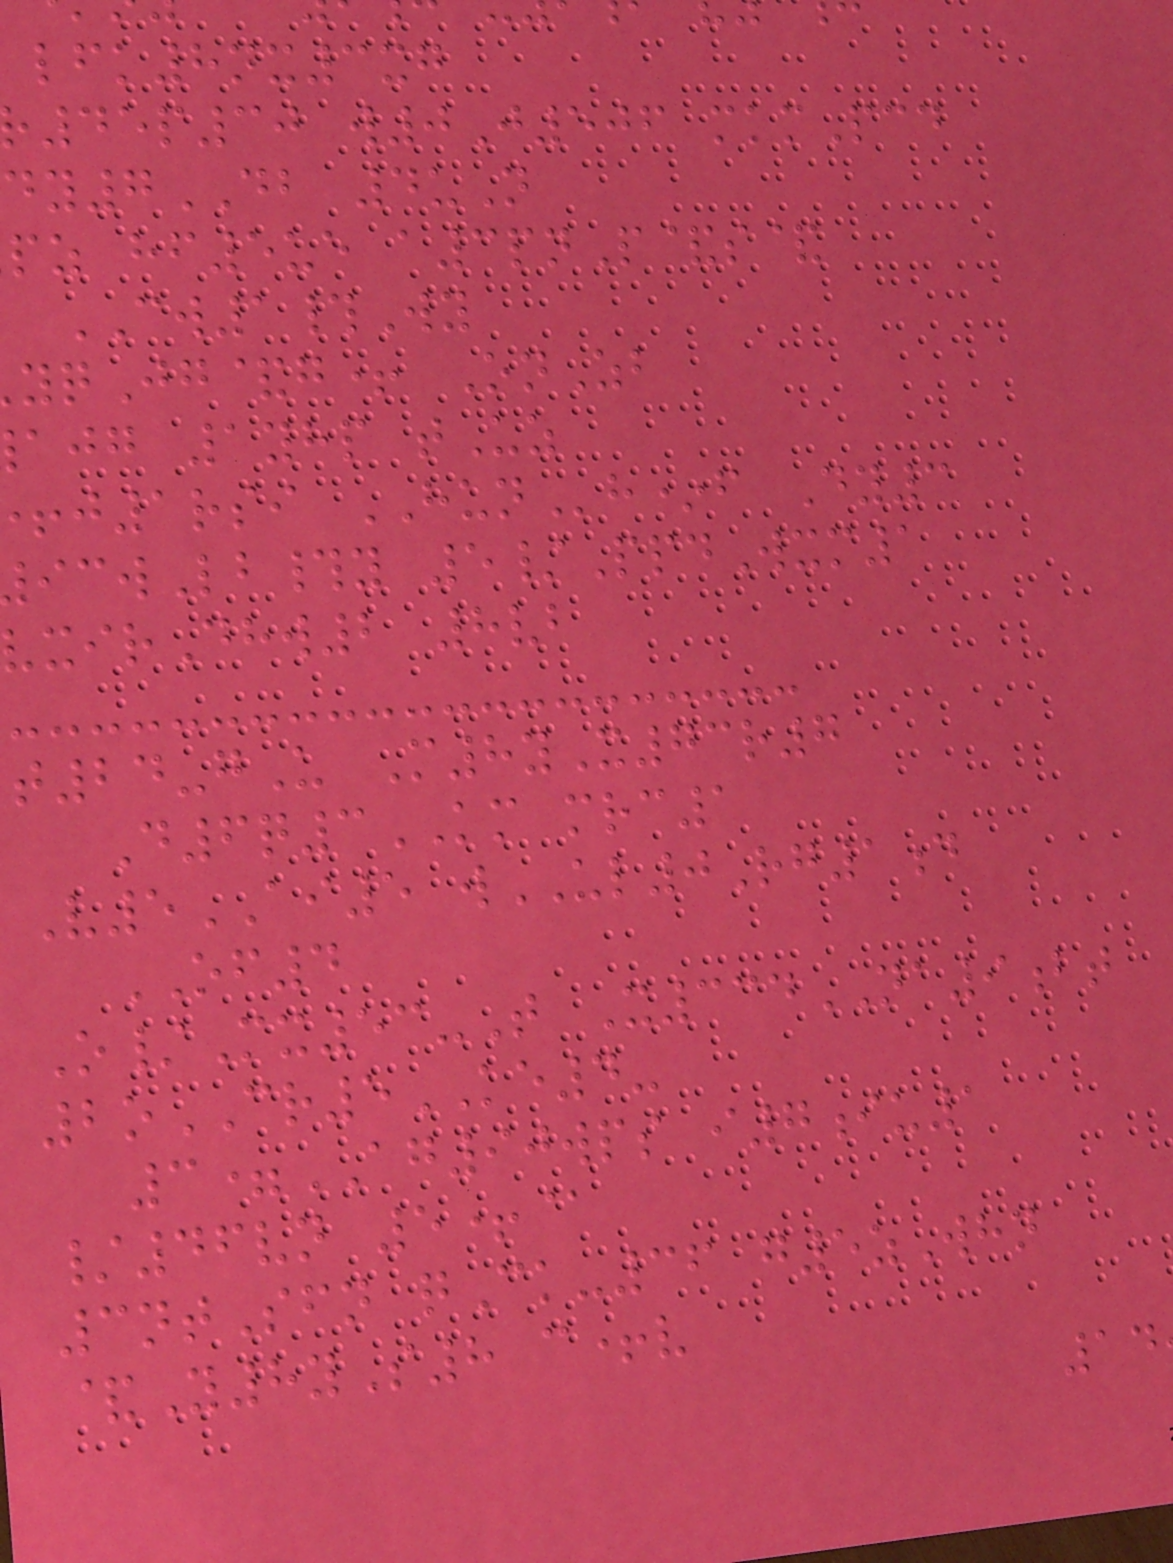lfk8nx3xg
45p30 w0J506 mkmPcd
y7DB 4uN
pz hf5ue a3pnP&s&
CW1#Wy
qJg&g+ OnZb
ajg 1yhp tUz
j1rsi HUNh*f Dy3
wLb#y 5/PpdWxm1
vxirDhw2 8vb
t24-gU M8yX73r7
D6q3KM mrc1
V5AI5 wUL0Rg1d
OF4
O/Mx53-T X334NA9bt
2oCR5KE4-
3=AG90wps i7iu1
/46vn 5+@
3ntSfn qCk-36 g5zWhn
&Y8yS8 c+v
